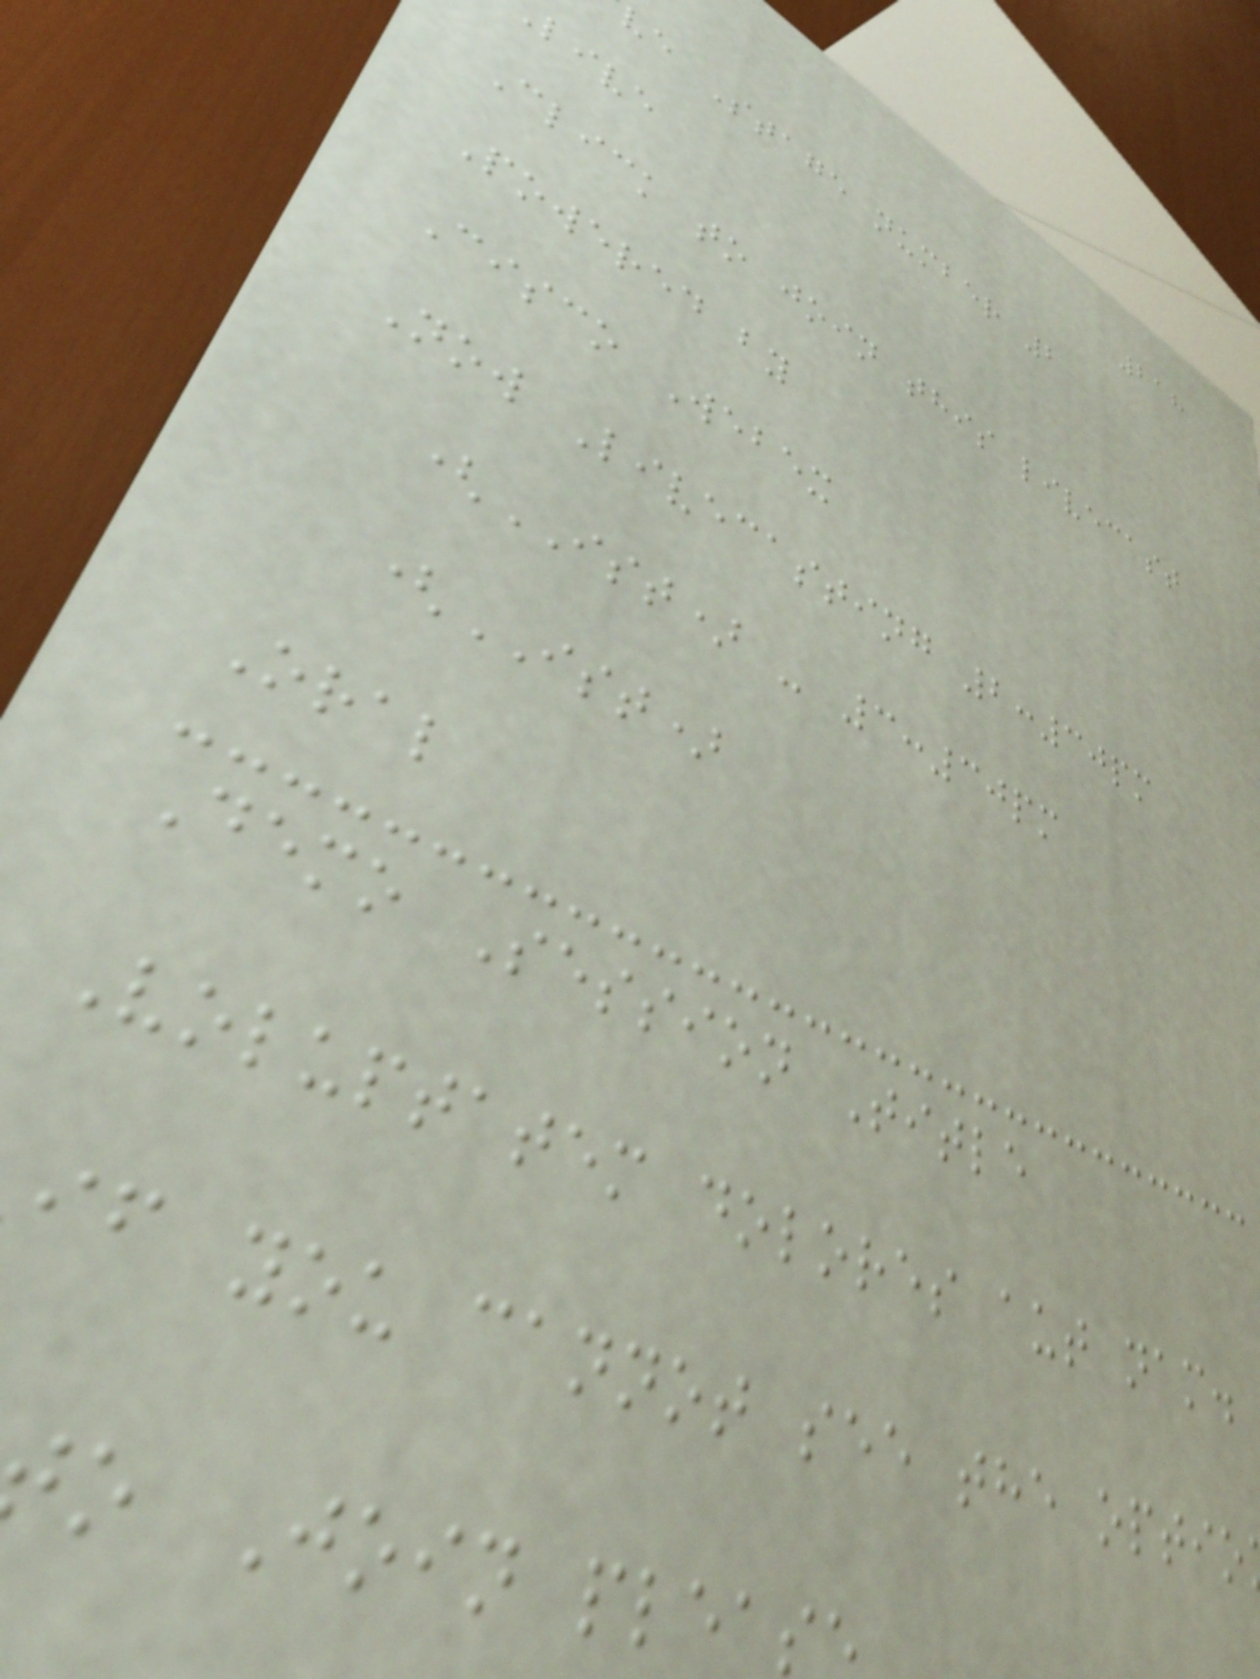218
ve Stage number 2
live
Click to join this livecast
Powered by
Cisco Webex
Now Livecasting 2:30pm
(IST) - 3:30pm
(IST)
Oral
Demo Session Title
Voluptatem dolores aut nam.
if you cannot see the optio
o Join plea
